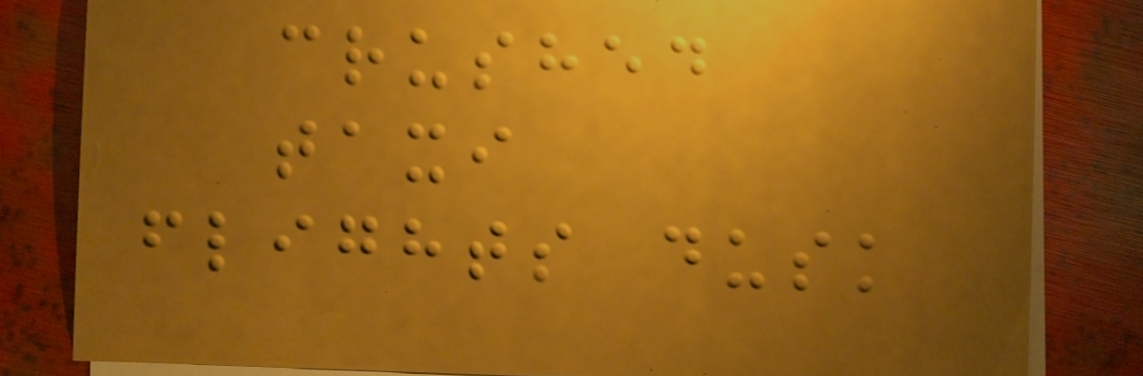crushed
taxi
flights dusk
